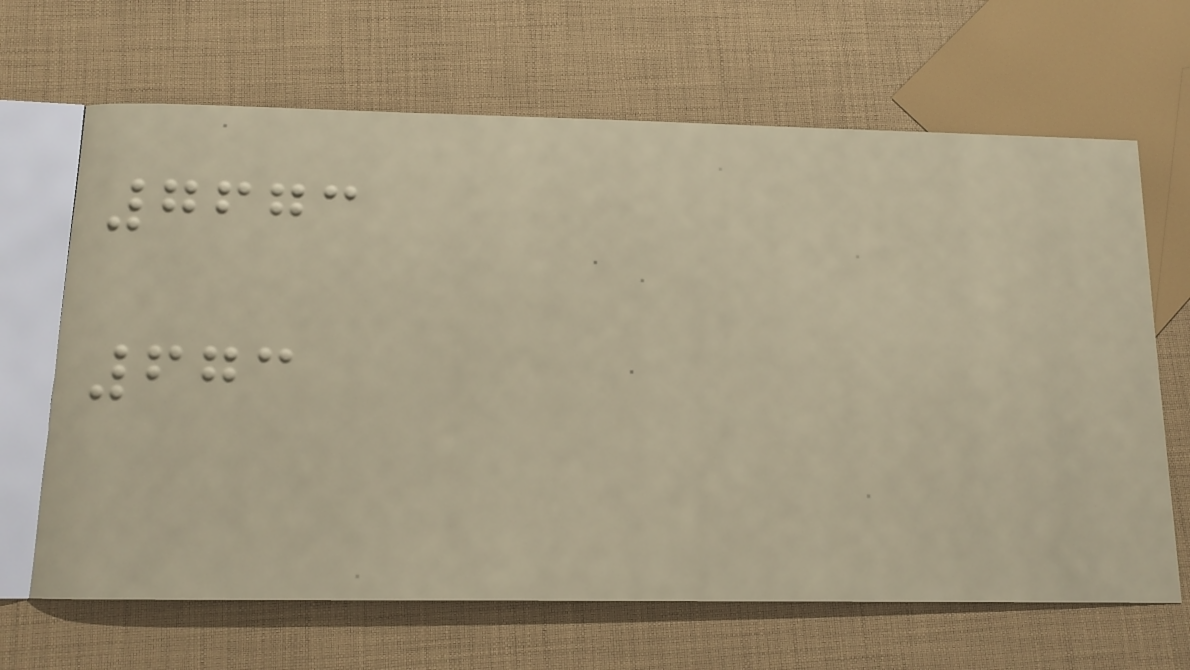7673
673
